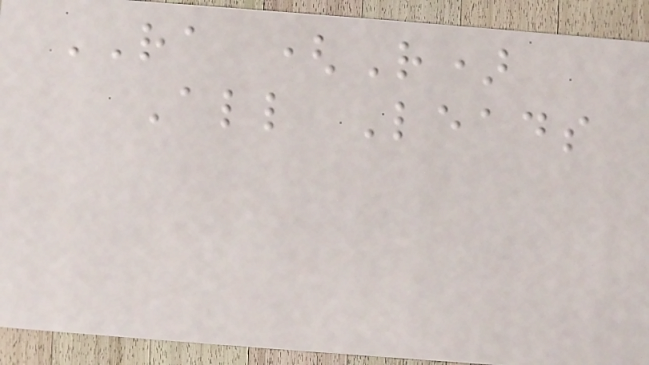RA (R)
All Leads
